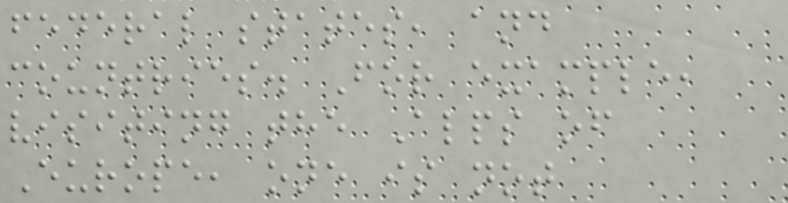federal states, and
countries. For example,
visiting the Alps of
Europe, one is not
